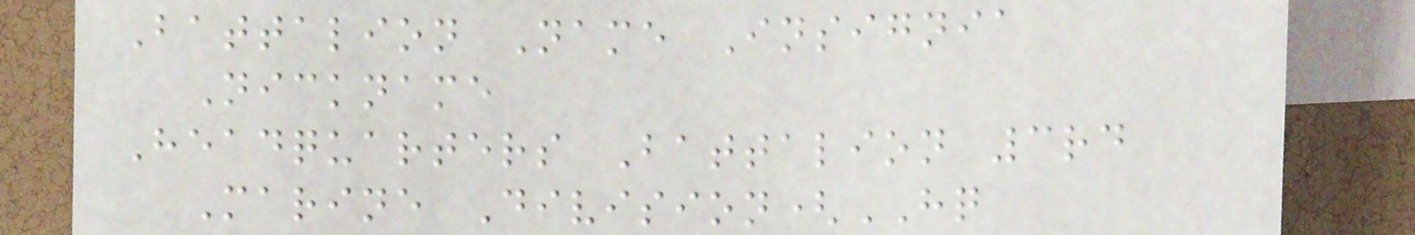Battalion Name Insignia
Nickname
Headquarters Battalion 3rd
Marine Division(HQ
